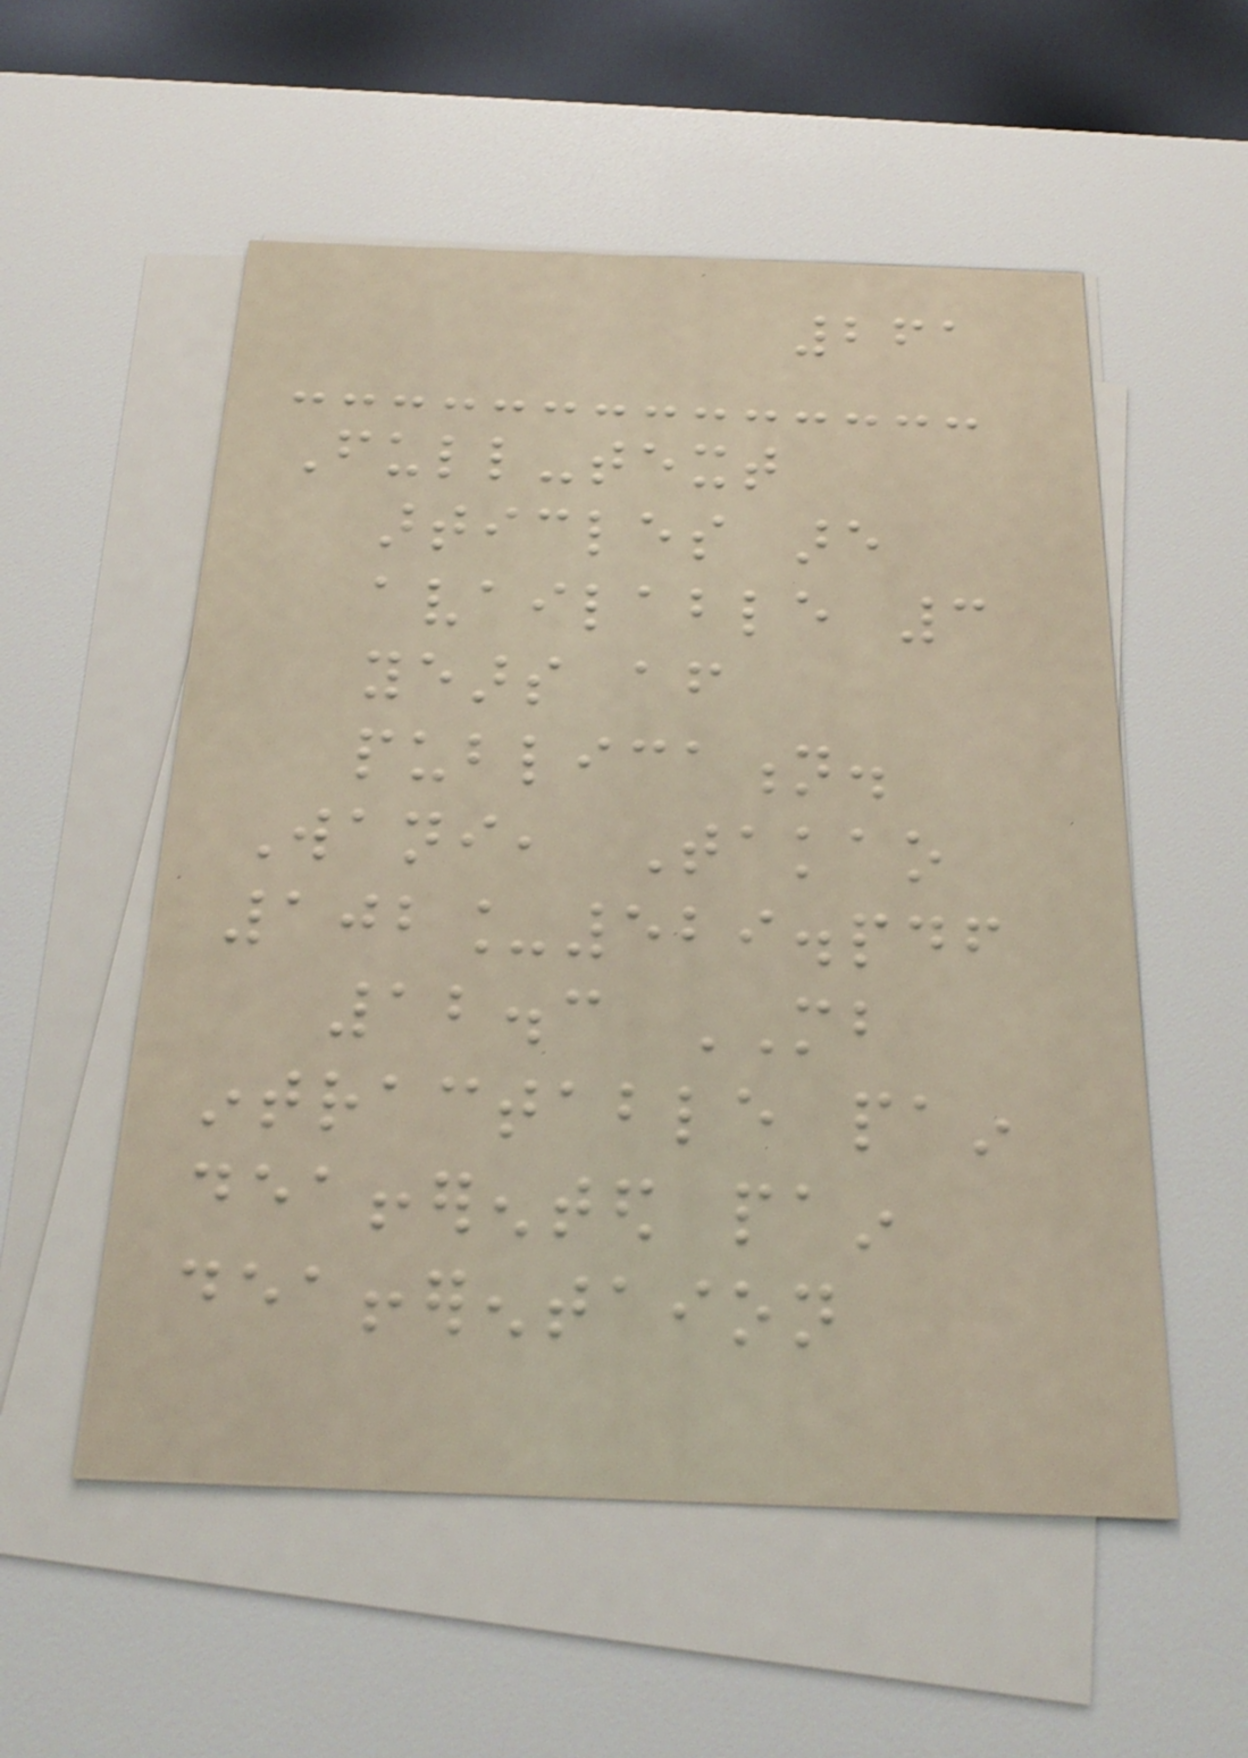261
Full-text
articles are
available 3
years after
publication.
Wani, Takao
102_529.pdf
12.3 MB
intractable pain
deafferented pain
deafferentaion
